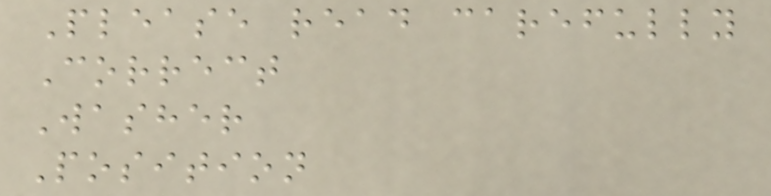Please read carefully
Correct
Washer
Position
